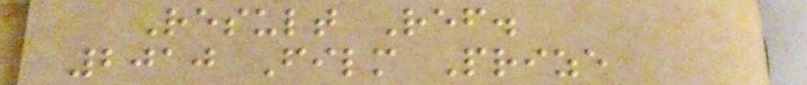Result Ref.
2010 Film Prize
